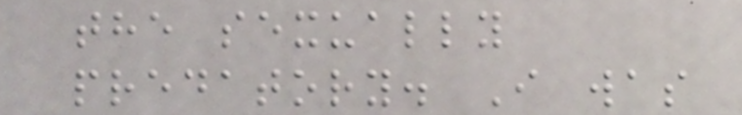the sexually
predatory. I was
